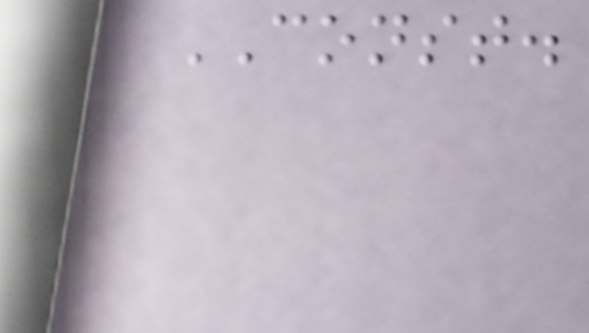CONST.
